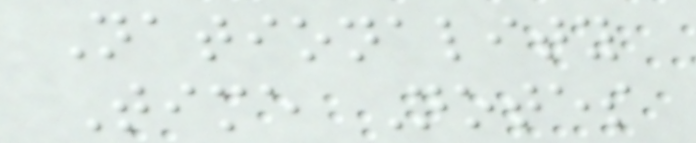Nationality
Time Notes
